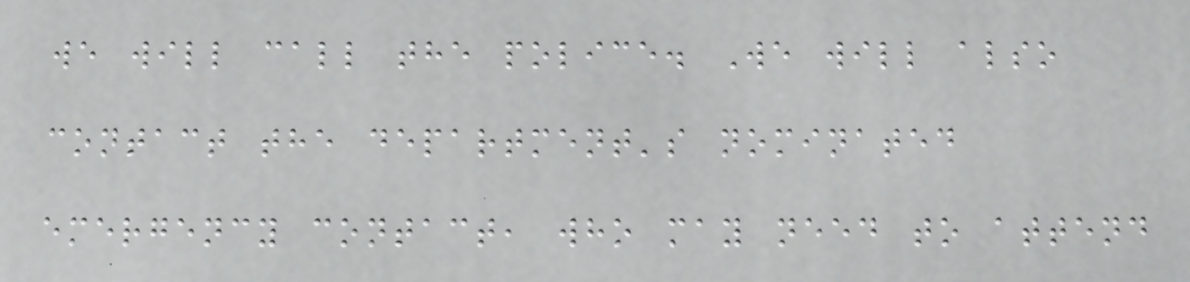we will call the police. We will also
contact the department's nominated
emergency contact, who may need to attend
